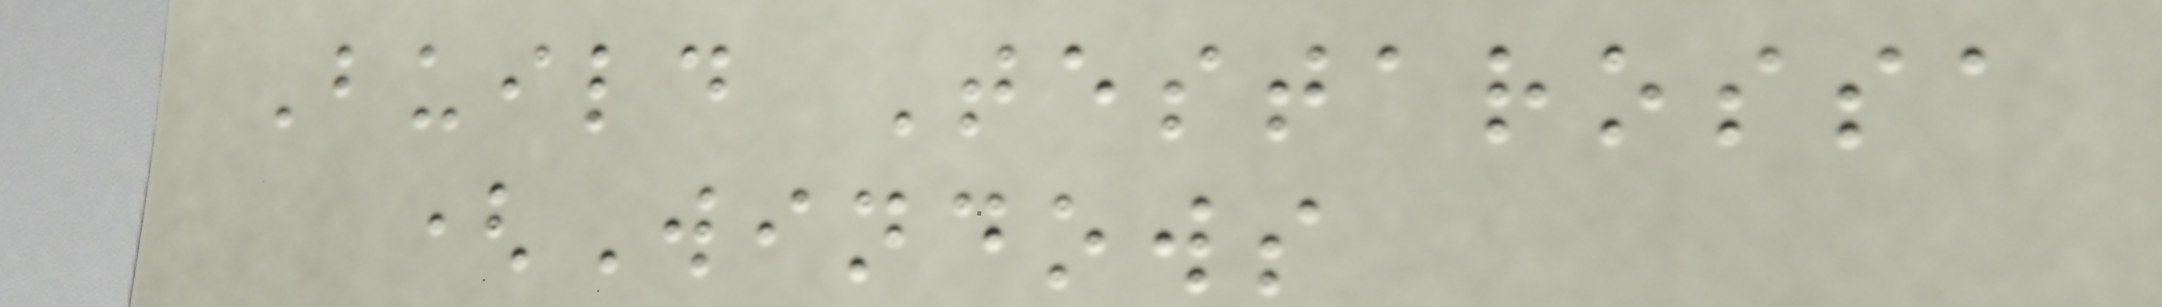Build Testarossa
(Windows
